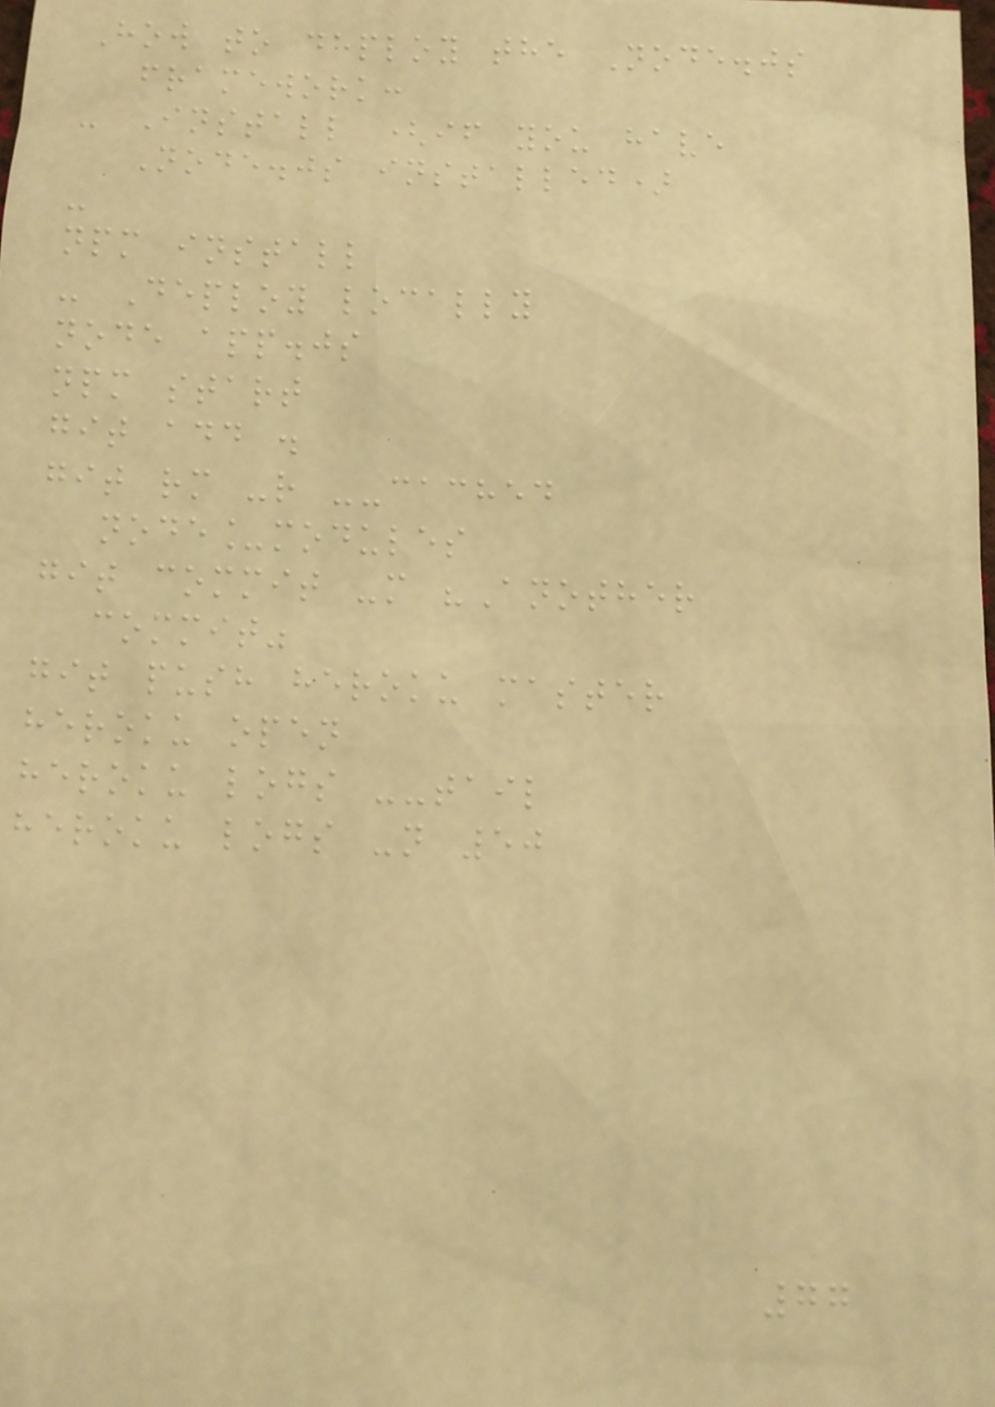How to deploy the Node.js
framework:
- Install (if you have
Node.js installed)
-
npm install
- Deploy locally
node app.js
npm start
git add .
git rm -r --cached
node_modules
git commit -m "Another
commit"
git push heroku master
heroku open
heroku logs --tail
heroku logs -n 50
77
